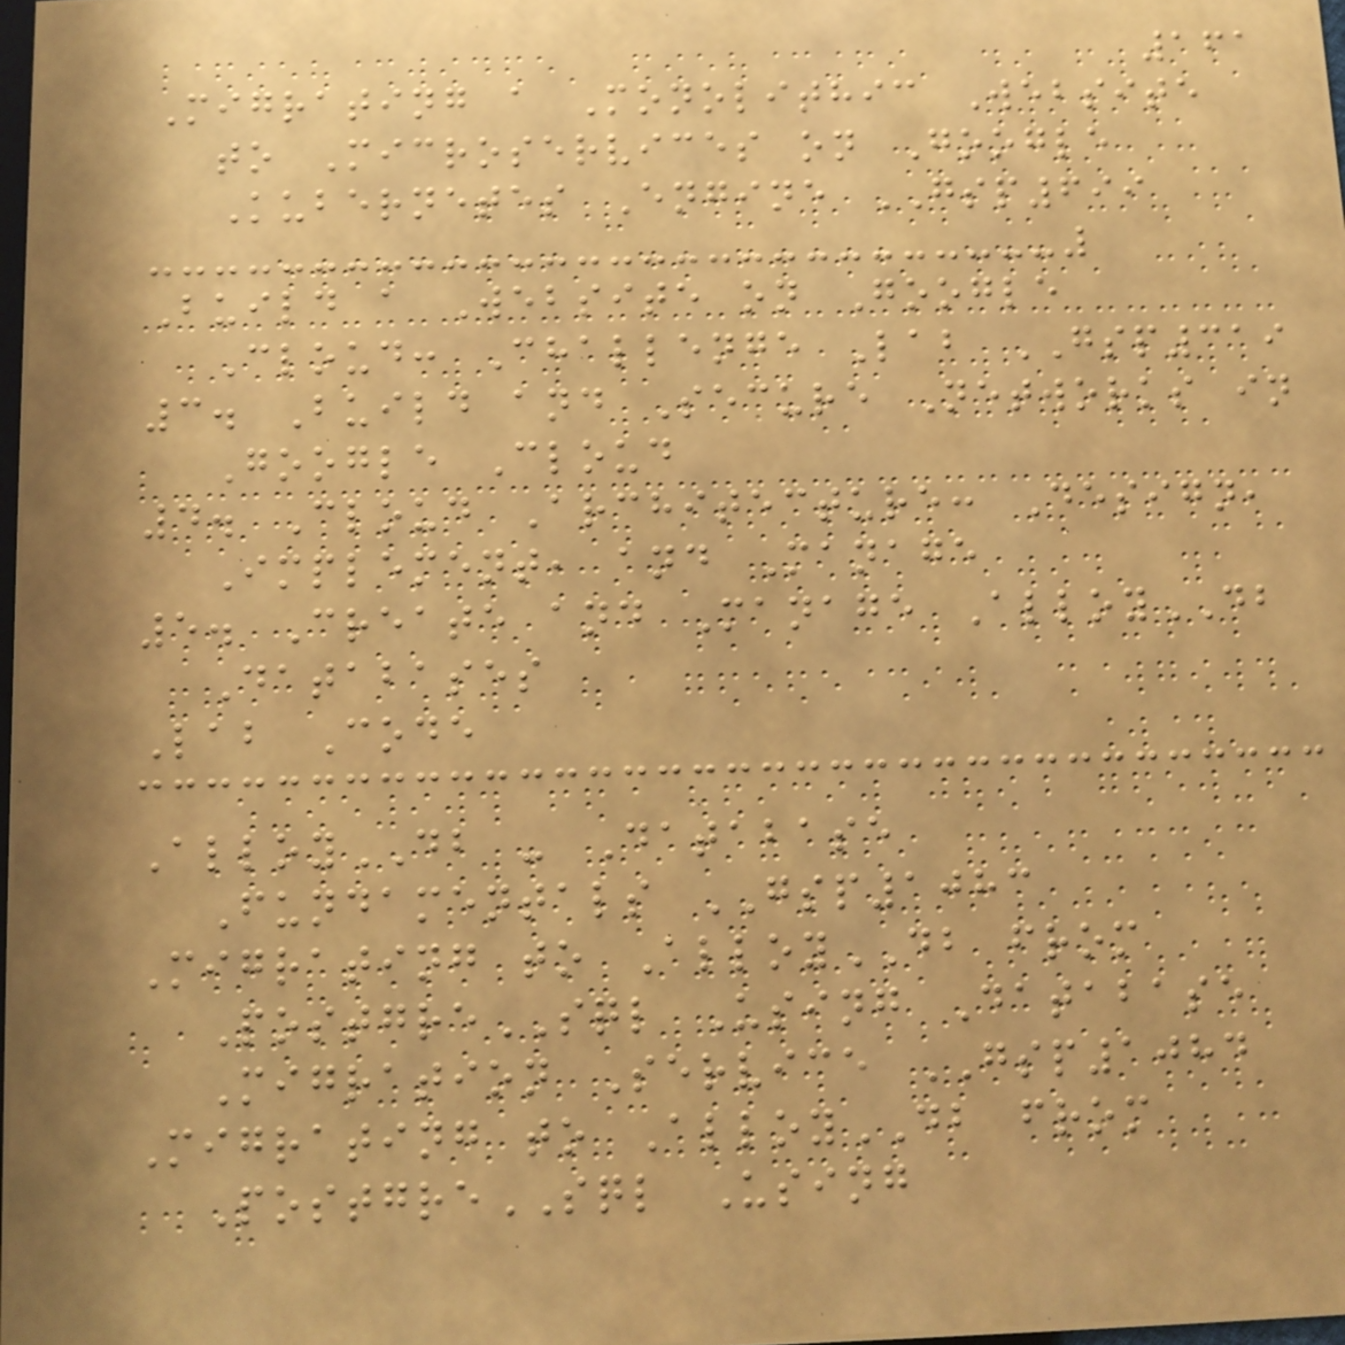161
Migrating a Monolithic Website
to Microservices on Google
Kubernetes Engine GSP699
Build a Website on Google
Cloud: Challenge Lab GSP319
3. Build and Secure Networks in
Google Cloud
4. Cloud Architecture: Design,
Implement, and Manage
5. Create and Manage AlloyDB
Databases
Lab Code
AlloyDB - Database
Fundamentals GSP1083
Migrating to AlloyDB from
PostgreSQL Using Database
Migration Service GSP1084
Migrating to AlloyDB from
PostgreSQL Using
